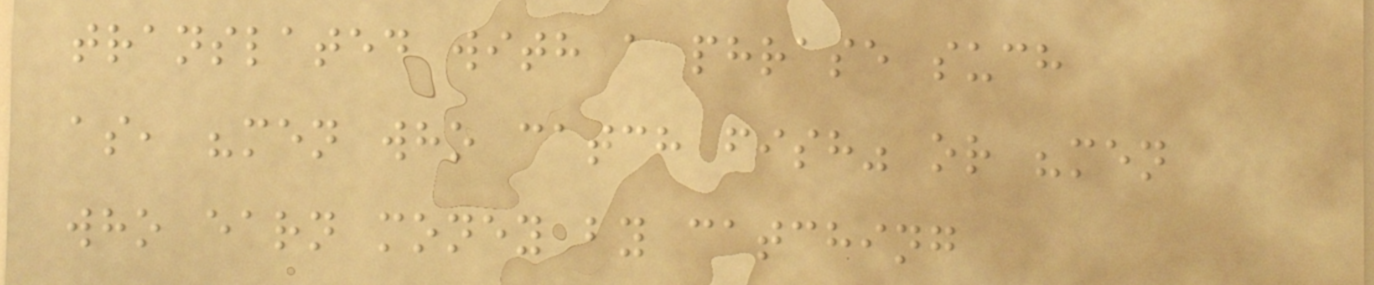translated with a phrase such
as, "men who catch fish" or "men
who earn money by catching
